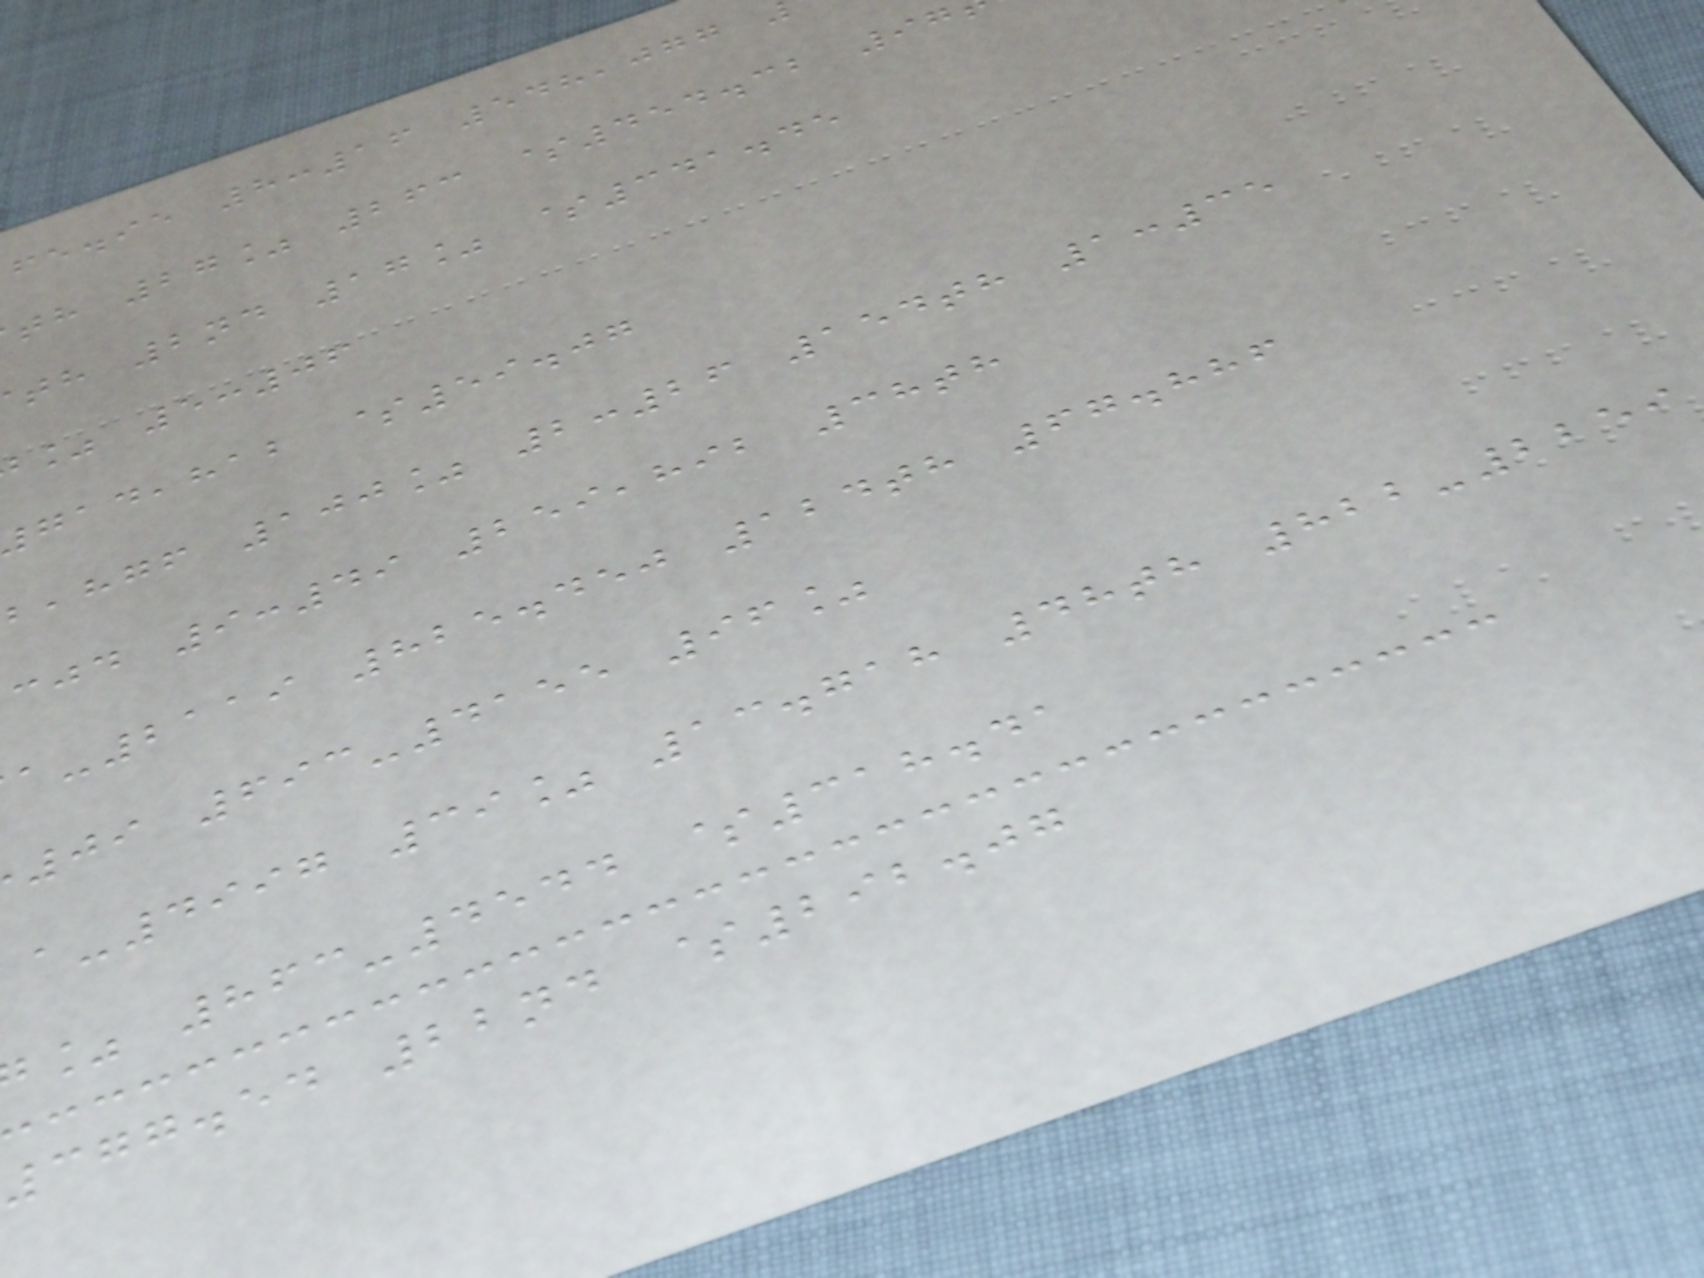fe.ie 8:16 548,077
th 27% 263 $454.32 97
th 2nd 17% $341.45
% 5:06
,hab $59.07
,hgf 100% 2:26 154th 1:35
cjd 9:49 259,892 38th
-2119 825.450 124th 67.886
09 693-4155 96%
-4997 39% 13.718 48th 822-2259
% 863-4544 $318.41
377.54 22nd $292.07
